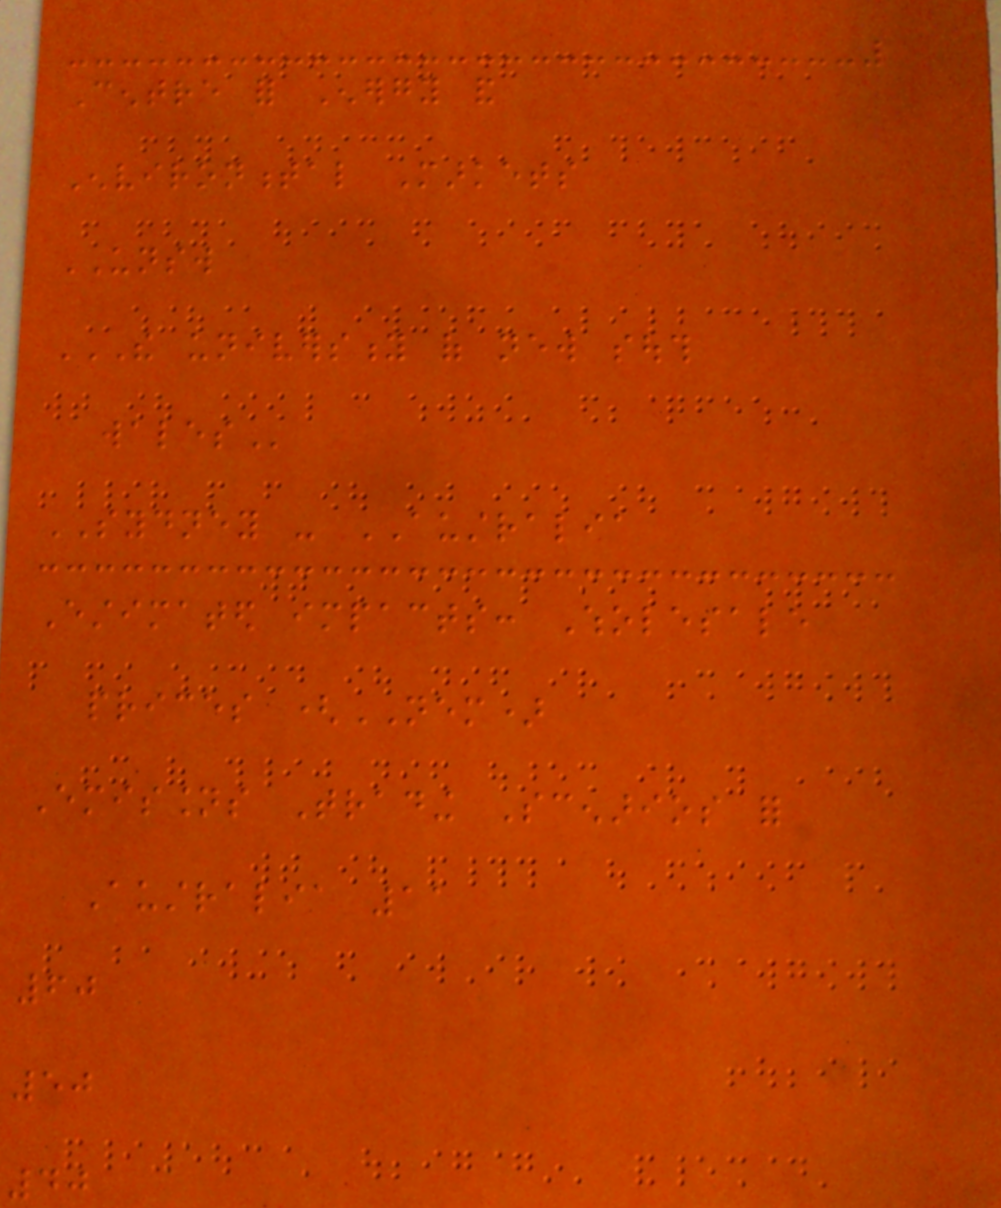Centre for Energy and
Environmental Markets
UNSW
THE UNIVERSITY OF NEW SOUTH
WALES
SYDNEY - AUSTRALIA
Estimated impacts: Wholesale
prices (NEM)
Emissions Trading Scenarios for
Australia 11
60
50
40
